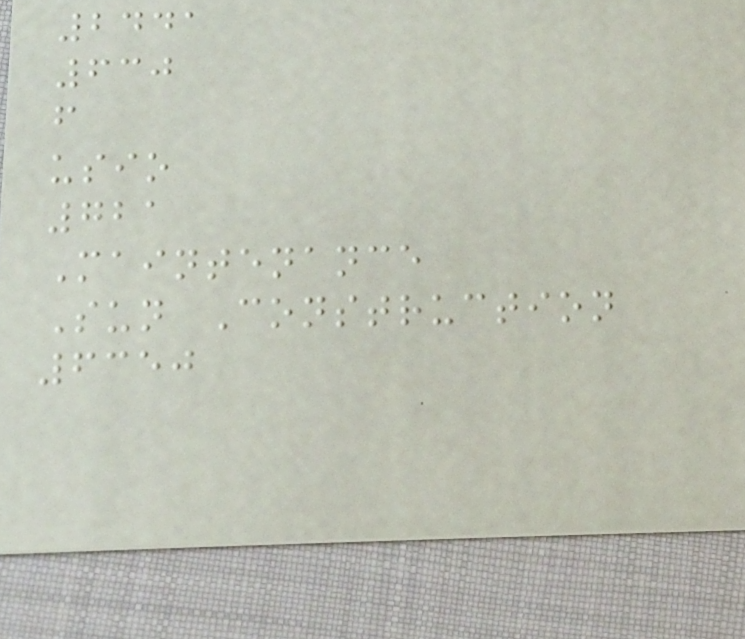2441
630
f
usio
721
Maintenance
Sun Construction
6350
